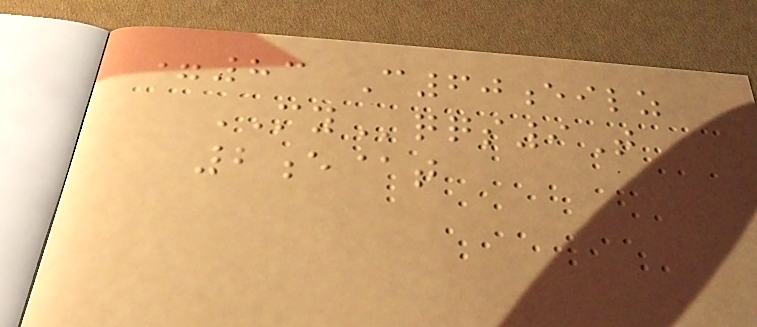=83 C60eilz
MYqqs9T
2e@t
